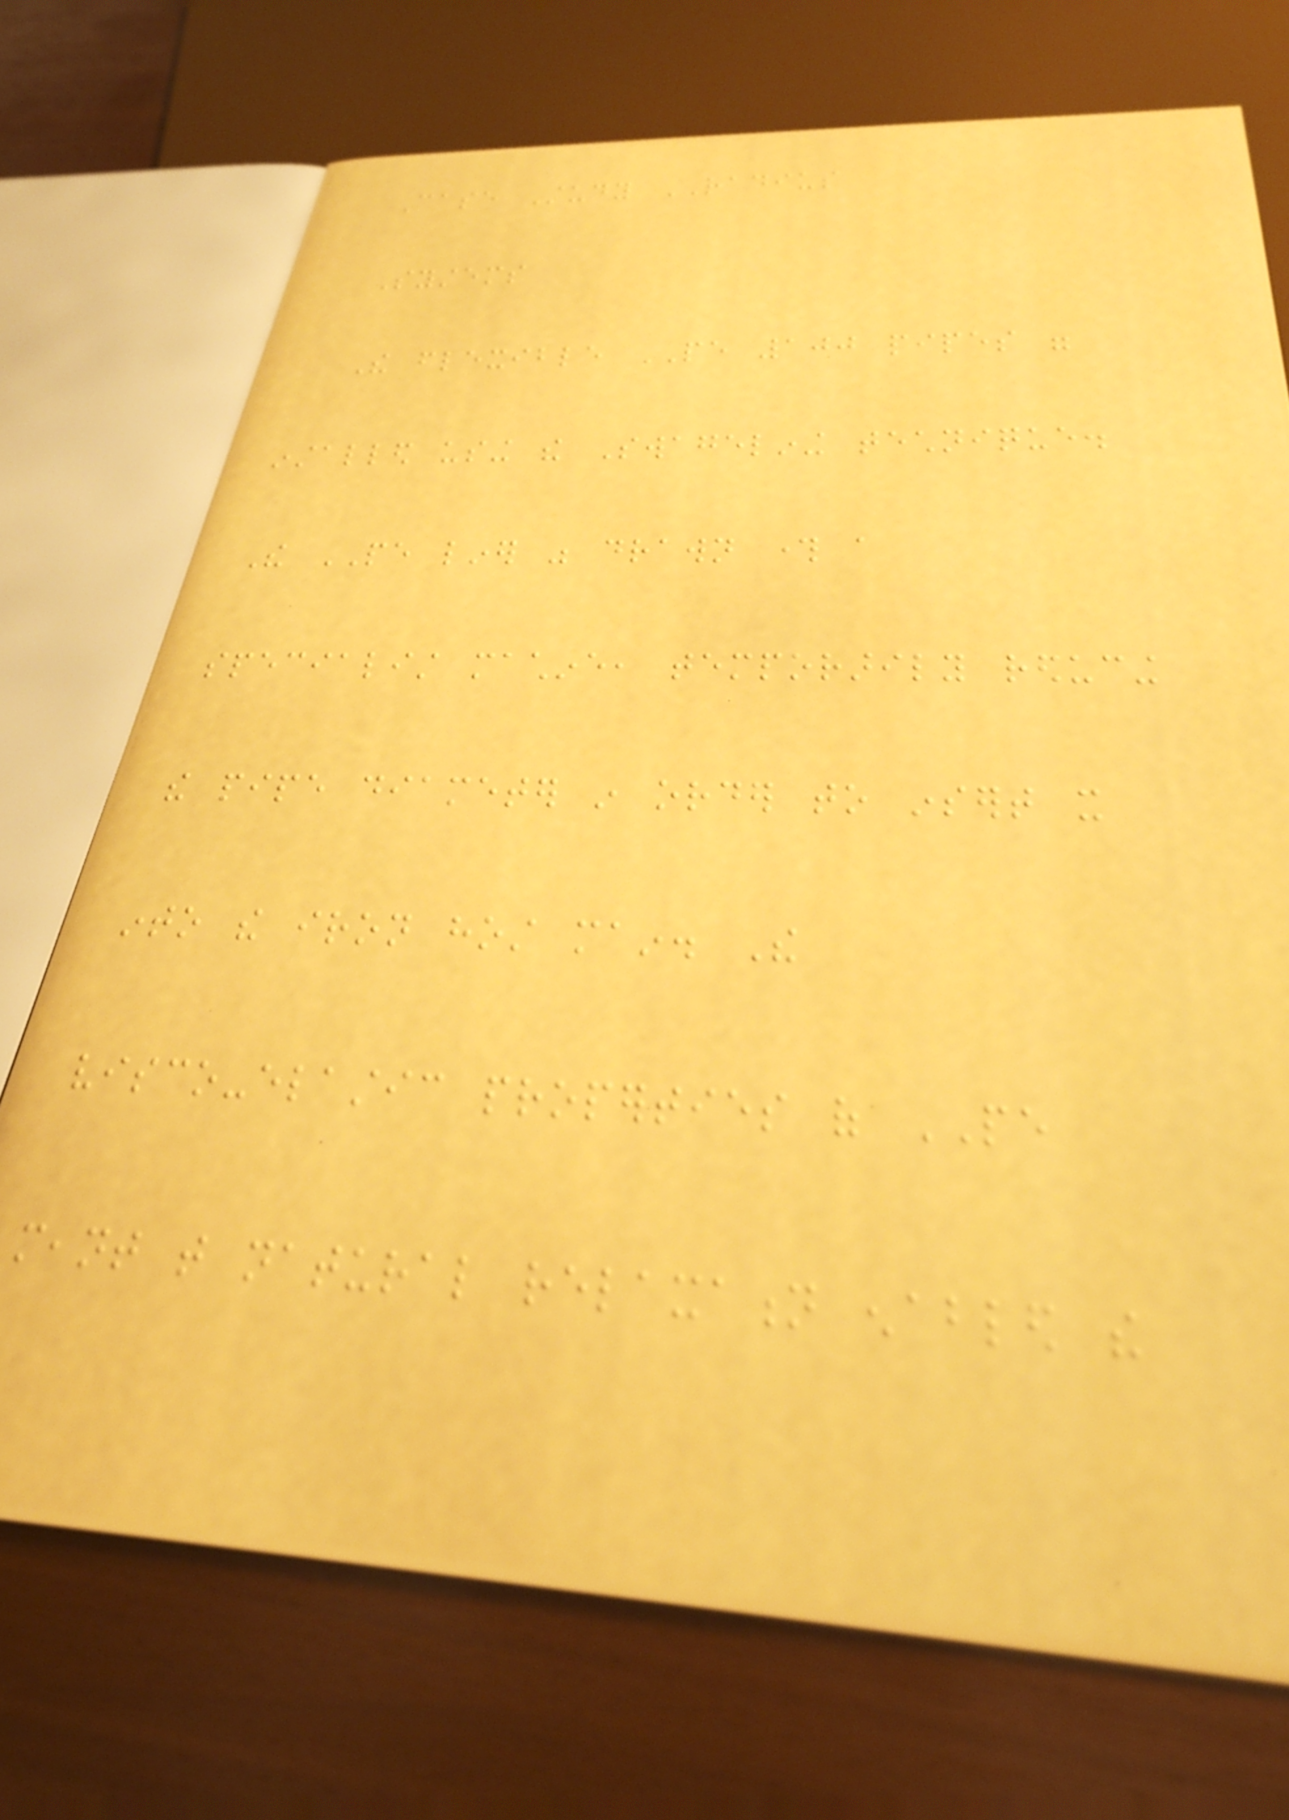Case Study RADIUS
Systems
The flexible PE 100 pipes were
installed using the Swagelining technique.
The PE liner was drawn through a
specialist machine, temporarily reducing
the pipe diameter in order to insert it
into the iron host main. The
visco-elastic properties of PE
meant that natural relaxation enabled the
